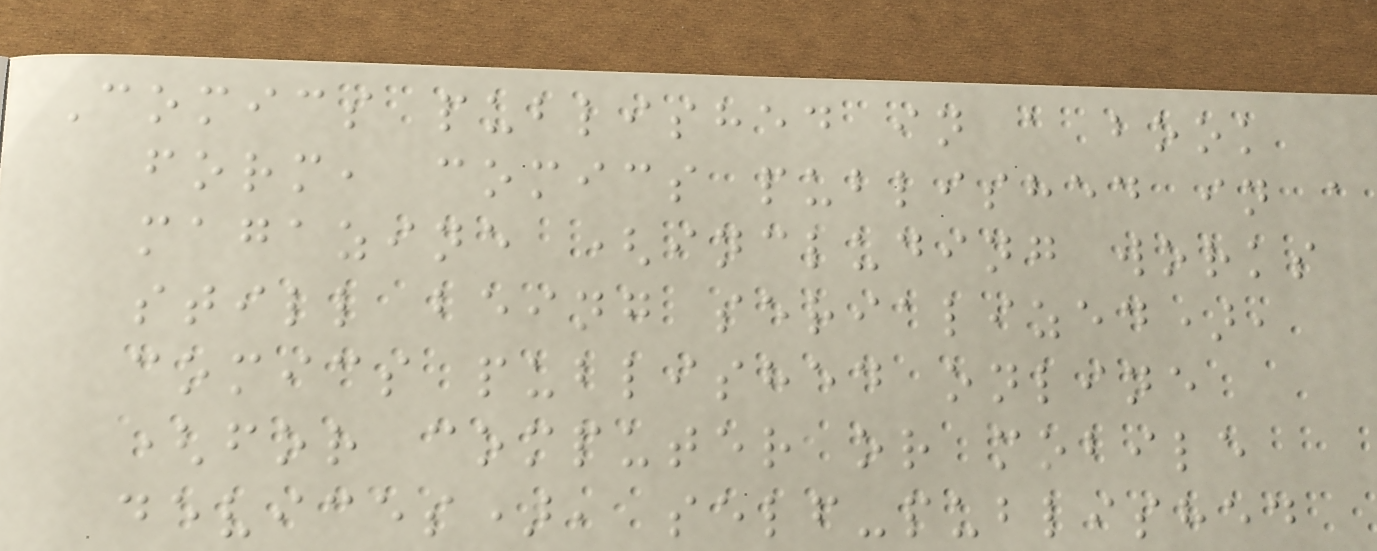Comics published in a book
form, comics published in a
magazine (including works
still being serialized),
comics published online
(for computer or mobile
devices), self-published
